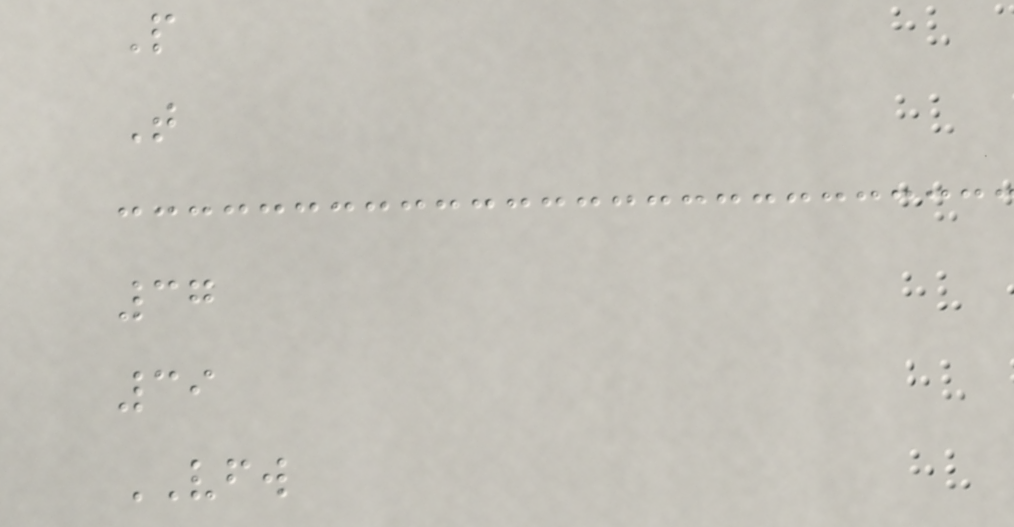P
T
37
39
VFW
